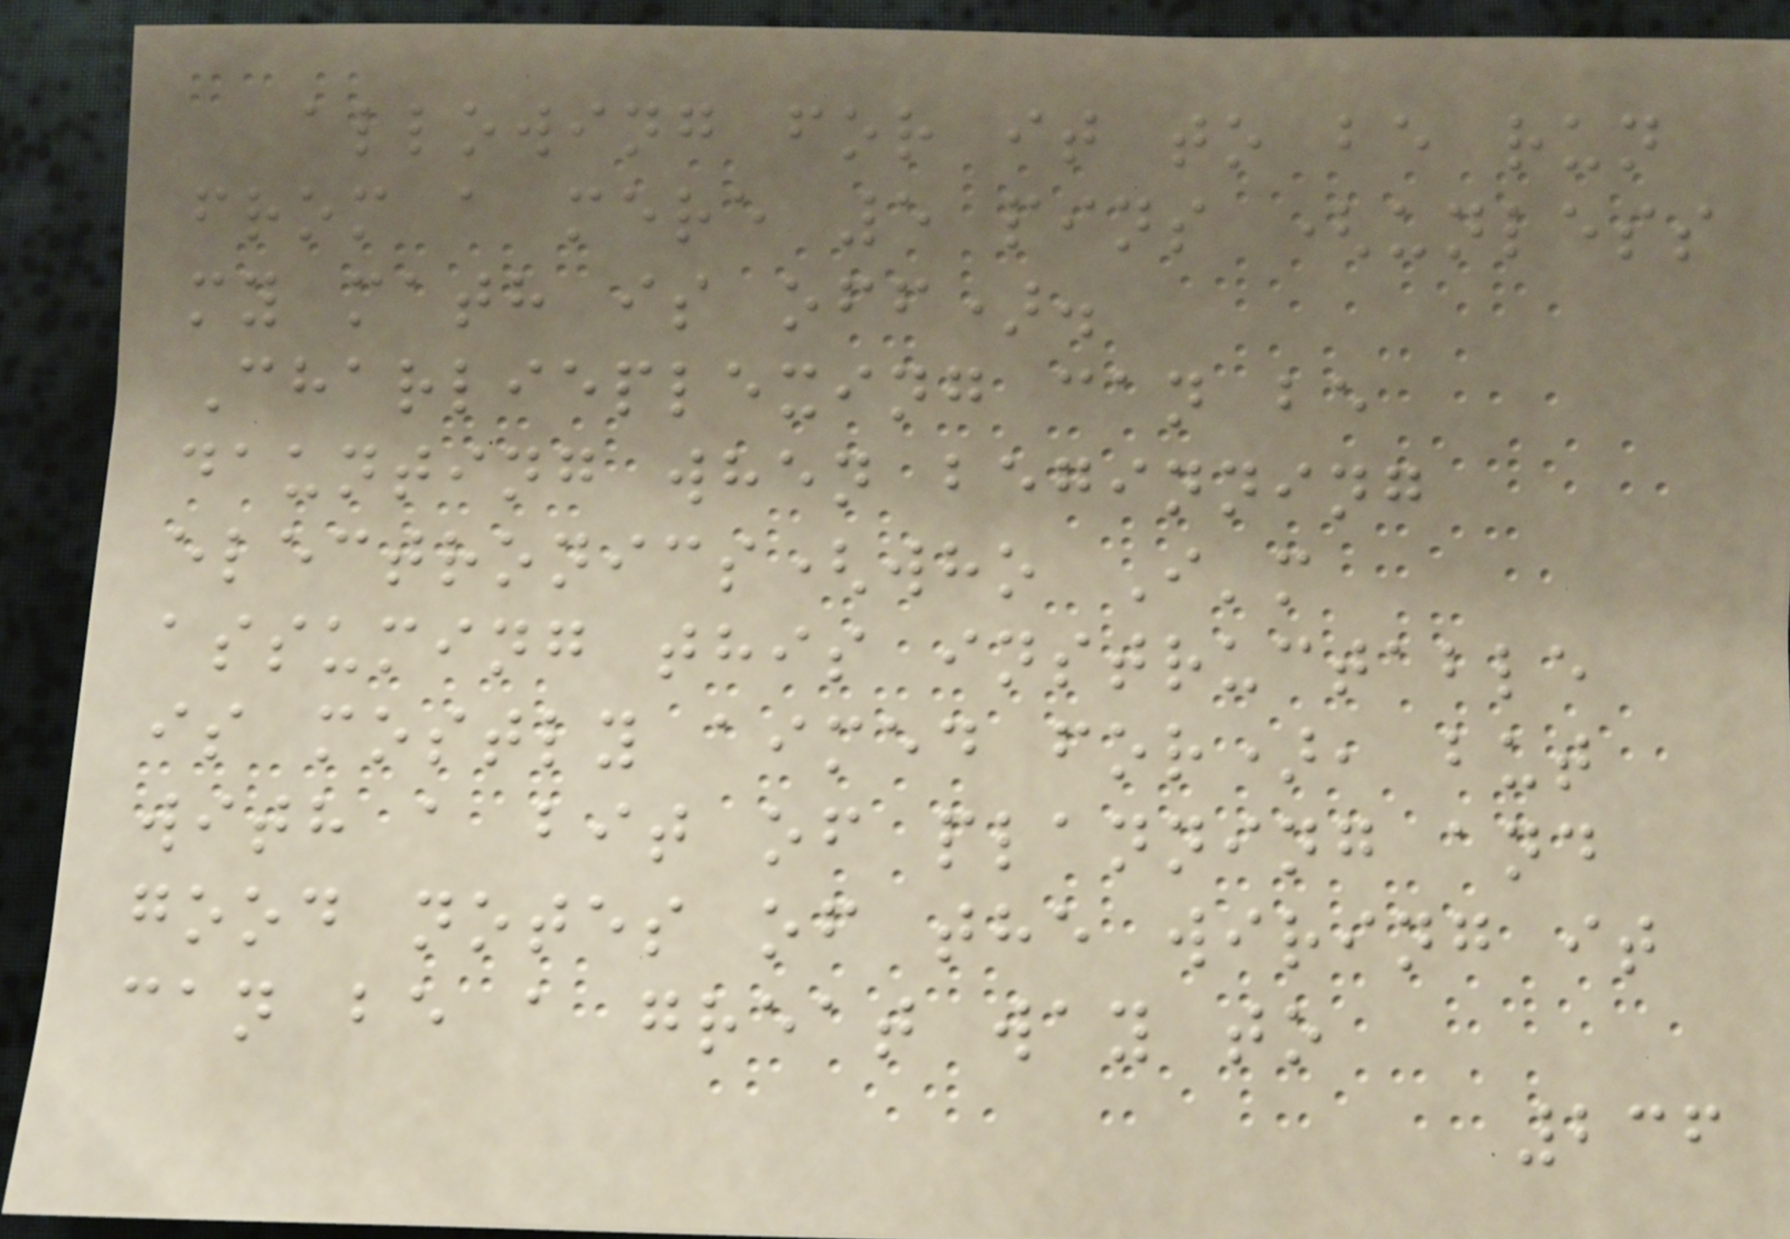allowing for it to be run
from a mere 5 pins (unless
my math is off).
Charlieplexing can be
daunting when beginning
electronics(who I'm
assuming this instructable
is mostly aimed for), but
with a bit of planning and
good notes of the wiring it
can be a great way to
236
